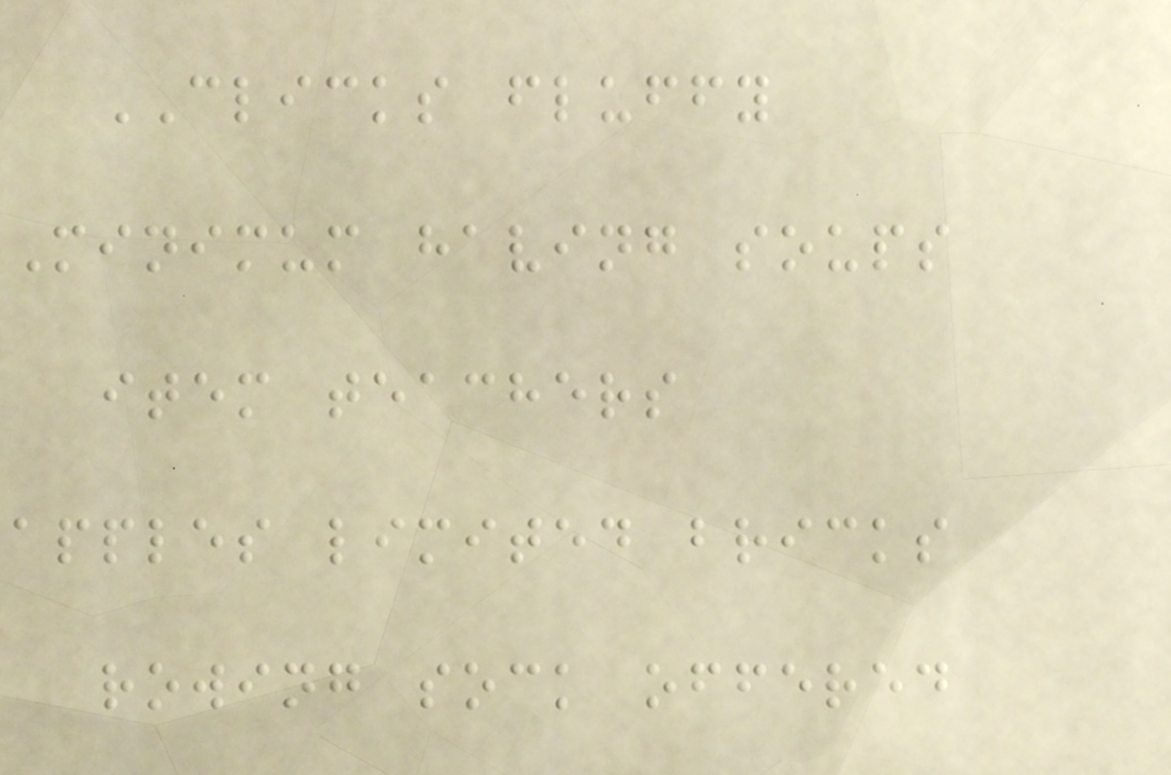CLICKS fluffy
Minimum having soups
item teachers
apples limited bricks
rowing sock offered
